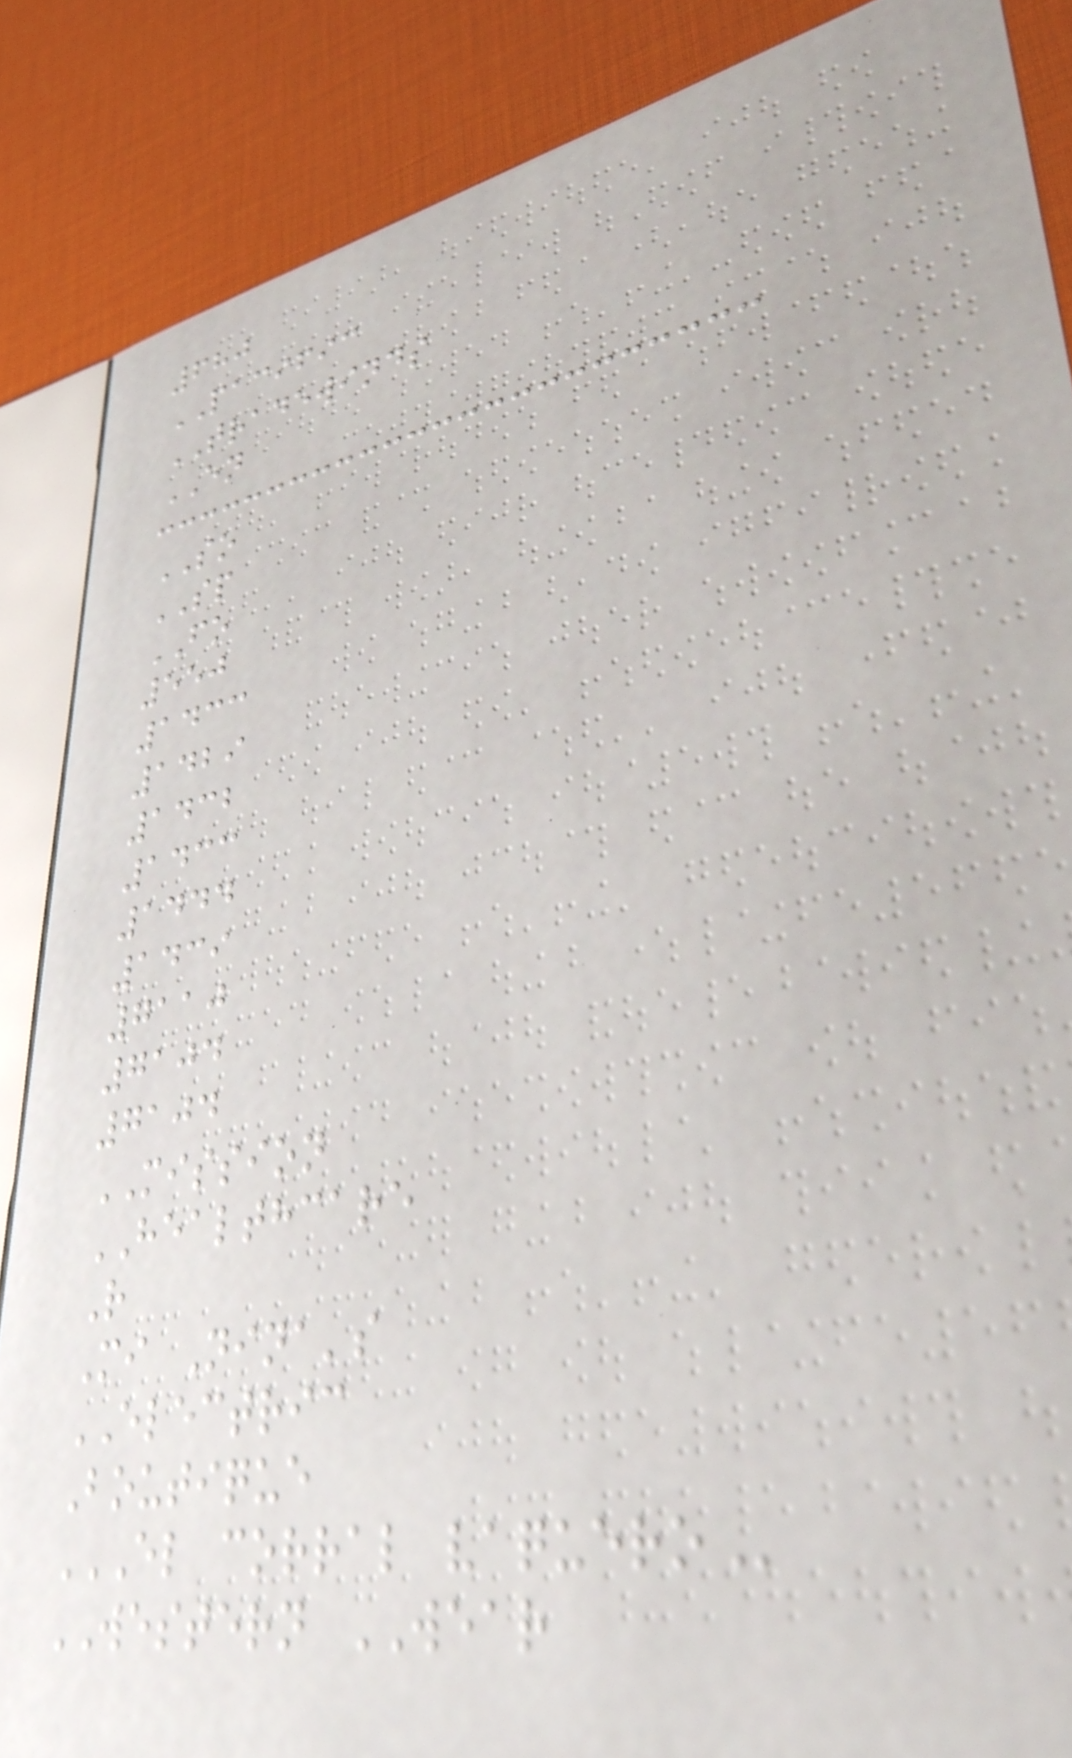680
PACIFIC
TRADEWINDS
EN
SO
SP
FO
550
1433
1429
1432
1433
1444
1439
7110
7104
7104
MISSION
HEALTHCARE
R
Mi Nina's
ELECTRIC
Boutique
EL CORRAL VAQUERO
WESTERN WEAR
